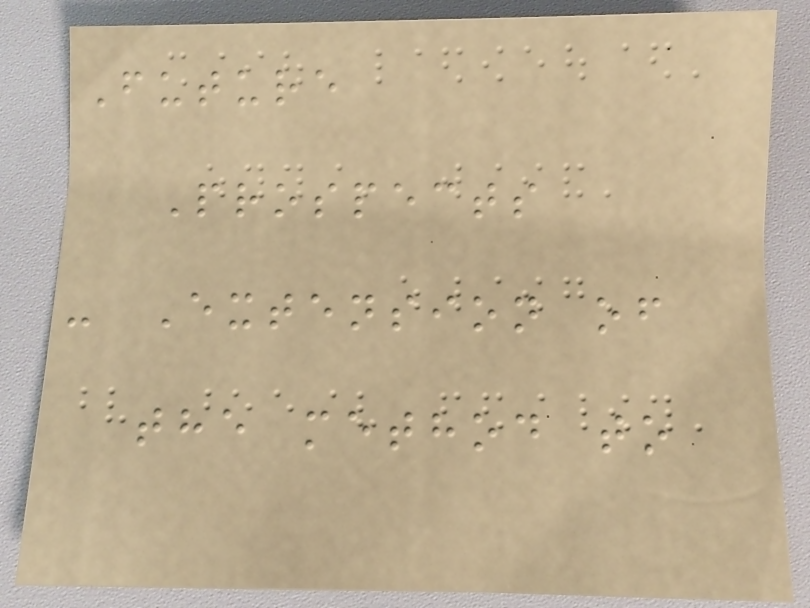Future
Prospects
- Extension of
the method to
